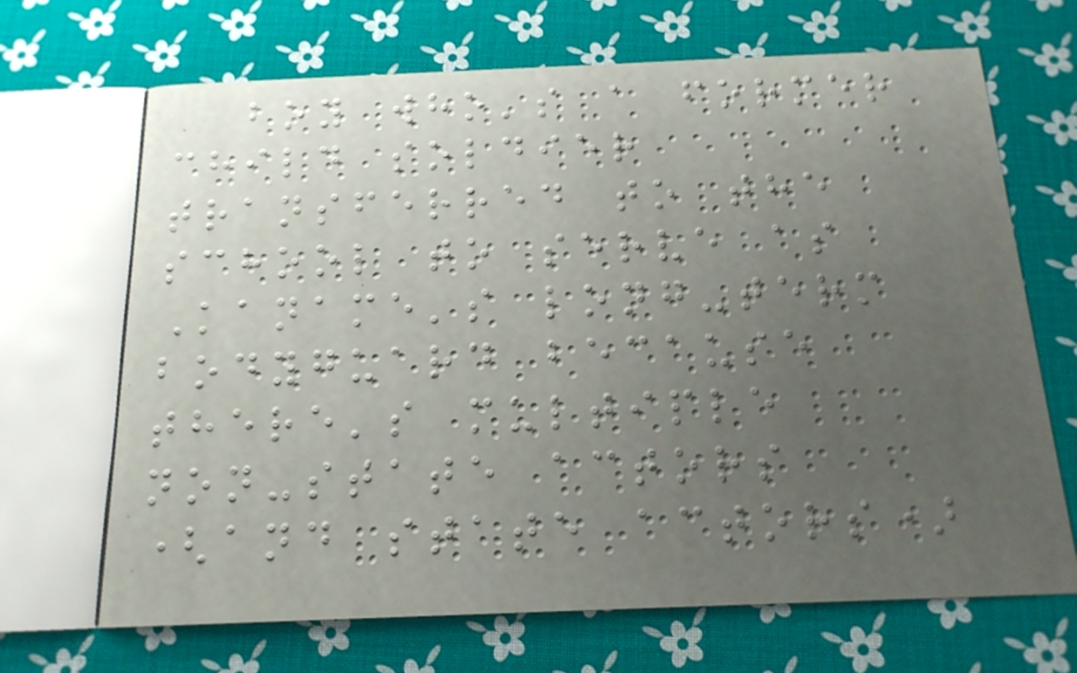boy who's a former
child soldier
transferred to the
school to serve as
Kaname's long-term
bodyguard because
there's multiple
non-state actors
(and state actors)
